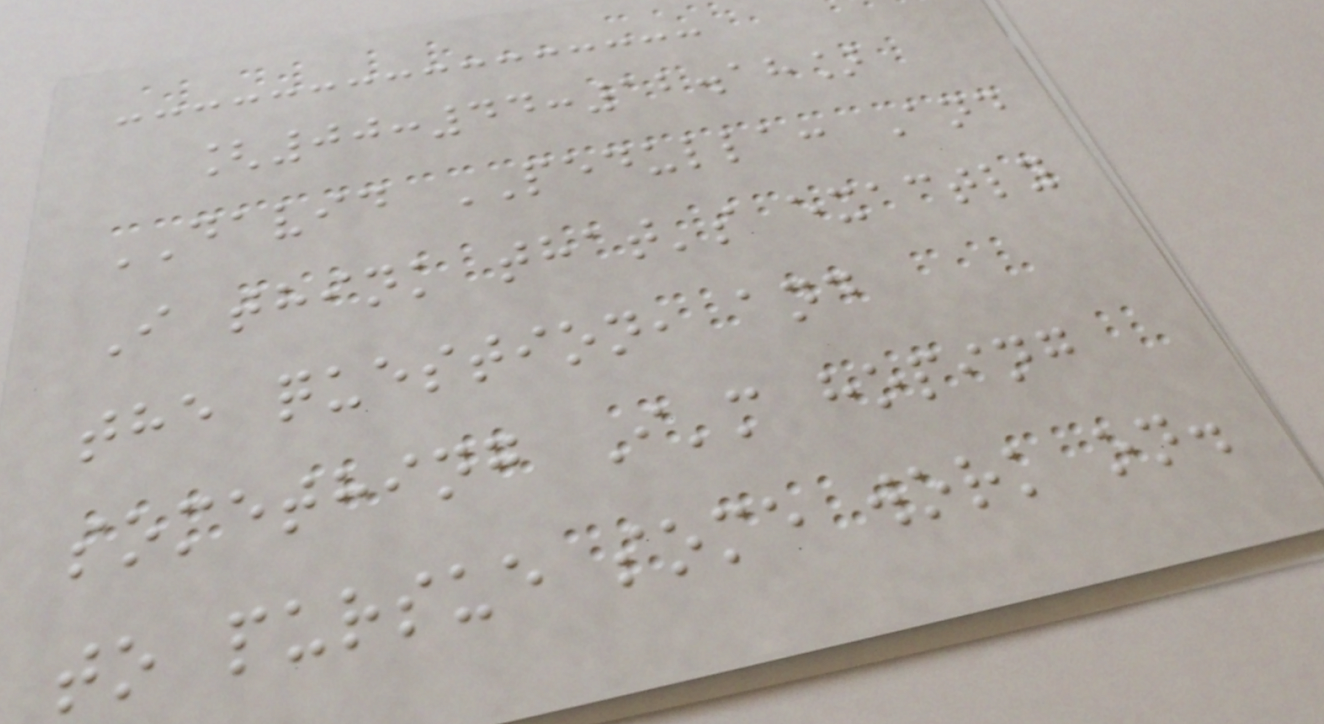[00:44:12.18]
DAVID PEDULLA: And
I think that's exactly
the question, and
something I'm hoping
to pursue some work on.
